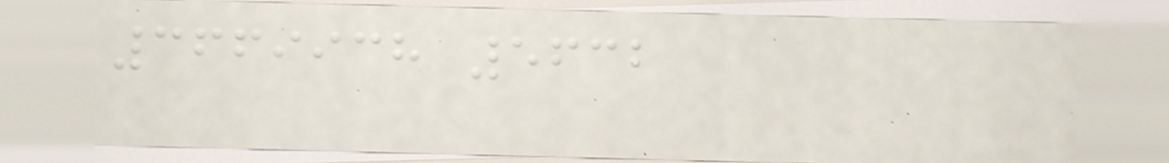3669938 5632
